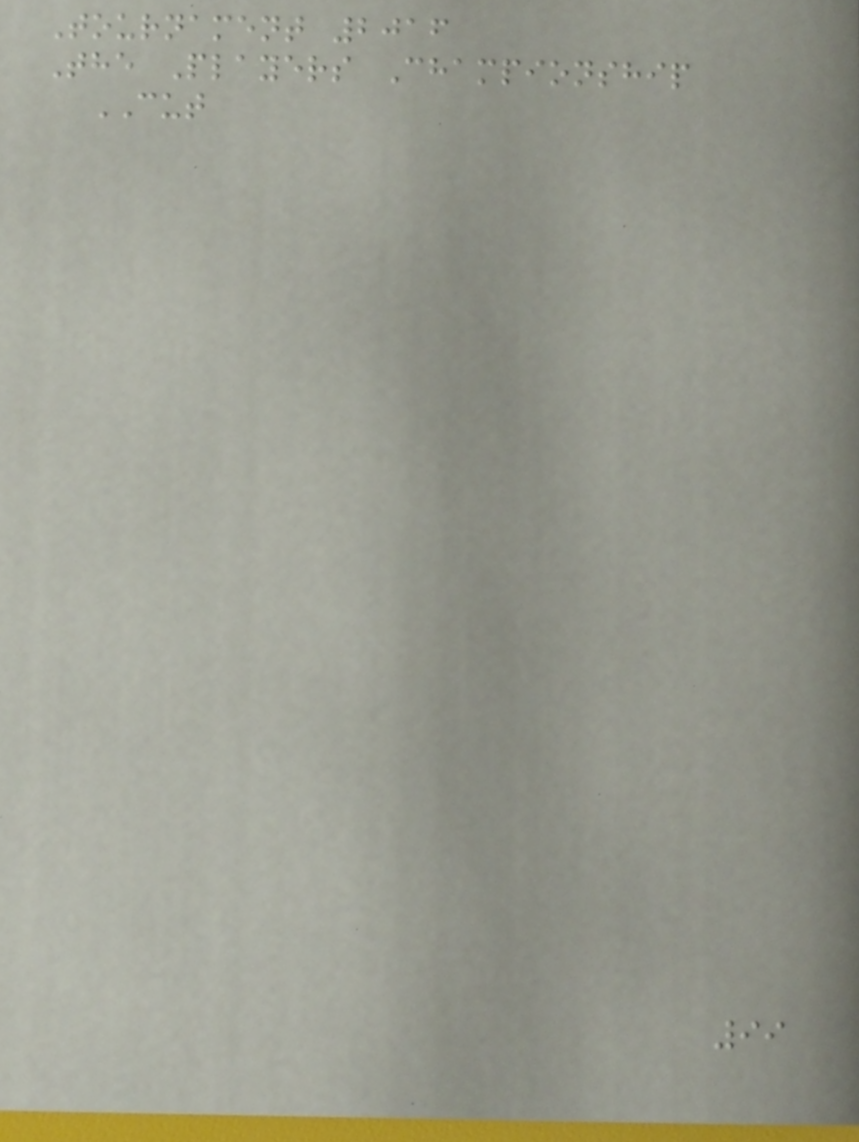Tournament 2016
The Players Championship
CUT
99
